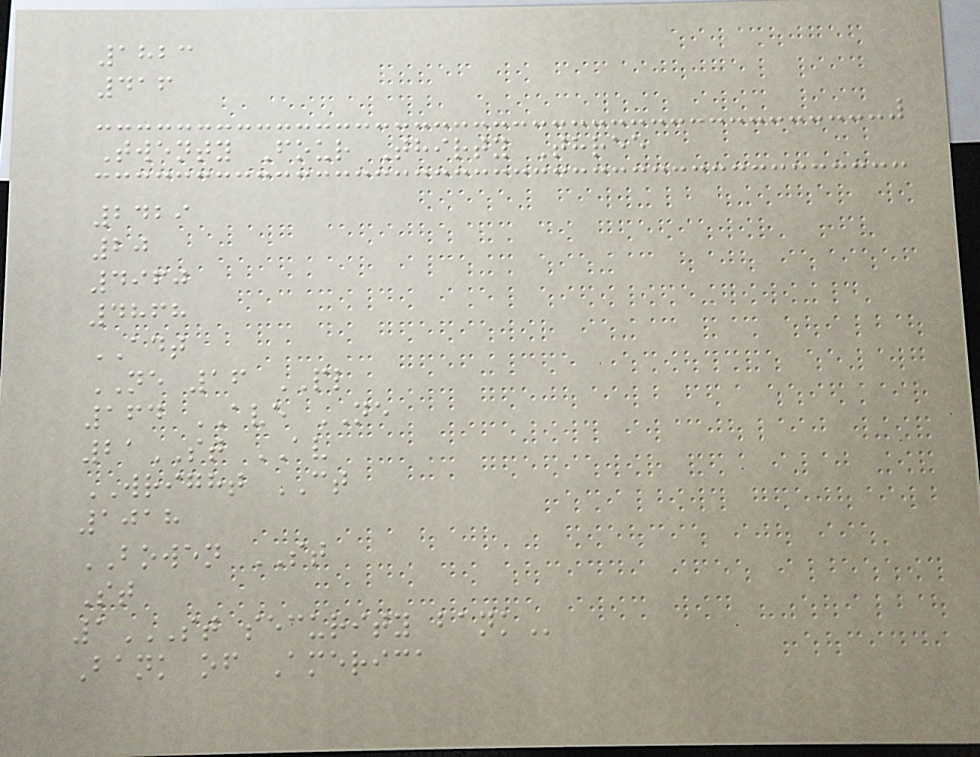1823
416
Twenty Four Thirty Three
2429
20
4960
4868
ADT
NE 16 PL
164 AVE NE
21ST AV
WRIGHT CT
1018
BOWEN ST
St
1ST SECURITY BANK
Bank of America
